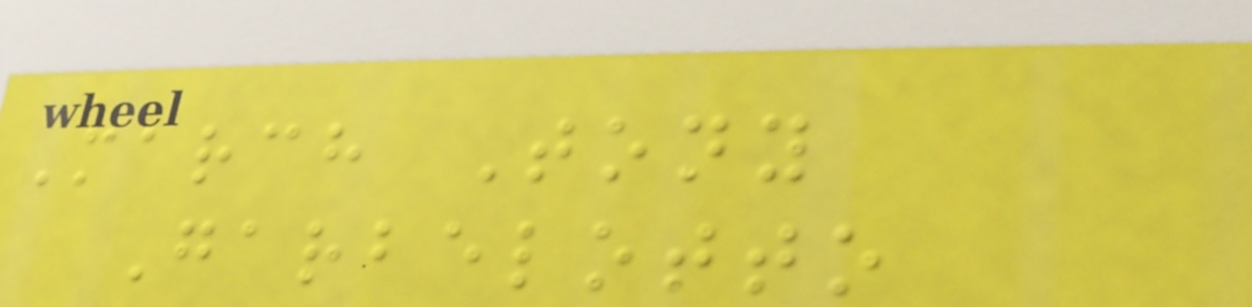March Tony
Garbelotto
